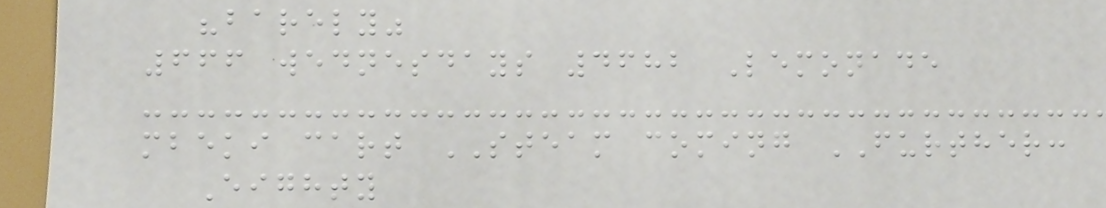"barely"
666 wednesdays 4682 Lemonade
mbeki cart STEAM coming FURTHER:
Eighty
